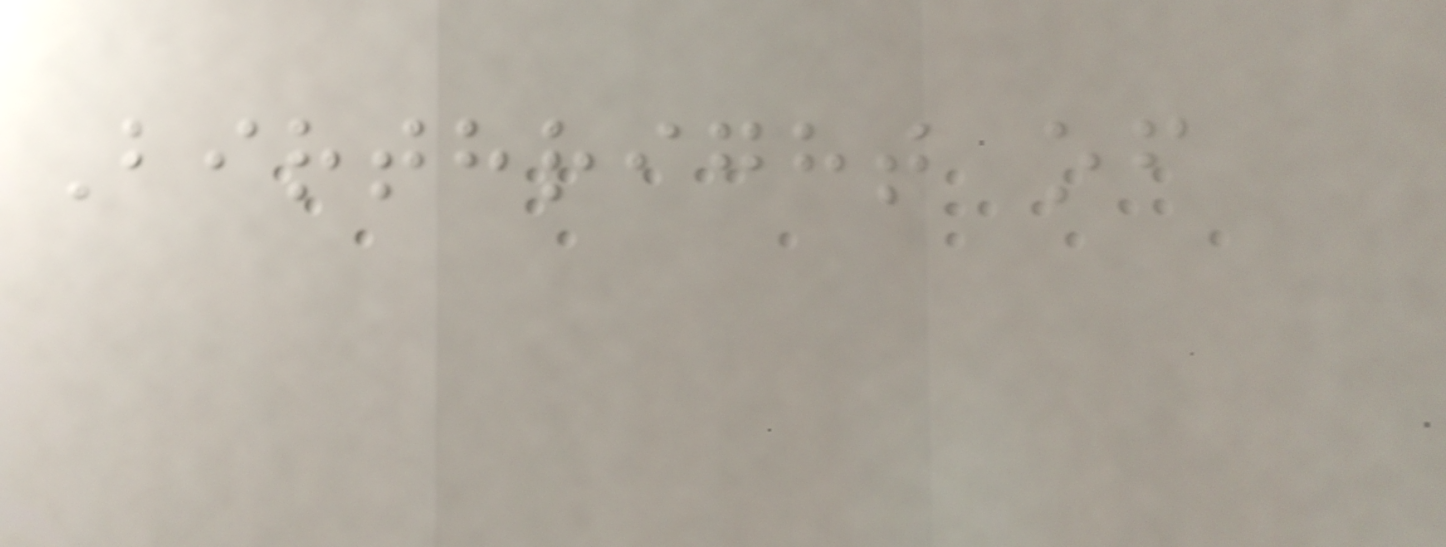Birthright of
